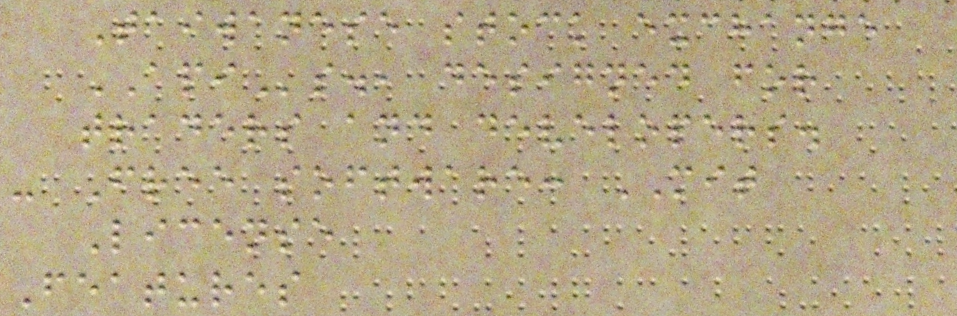Taiwanese stock exchange
APIs., designed for
traders and developers.
- Free software: MIT
License
Features
